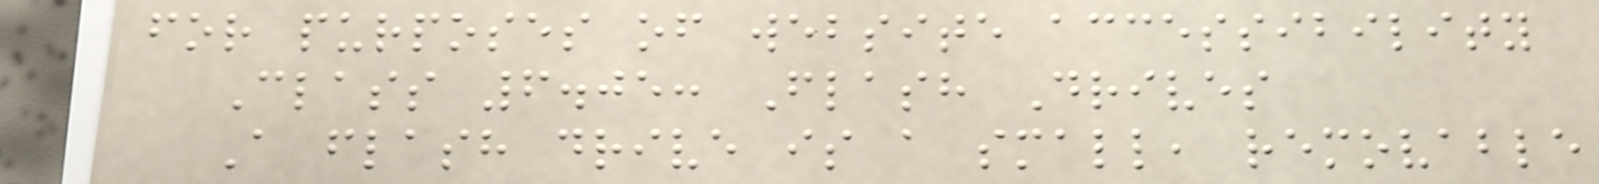for purposes of website accessibility
Class 6.05: Flash Drives
A flash drive is a small, removable
